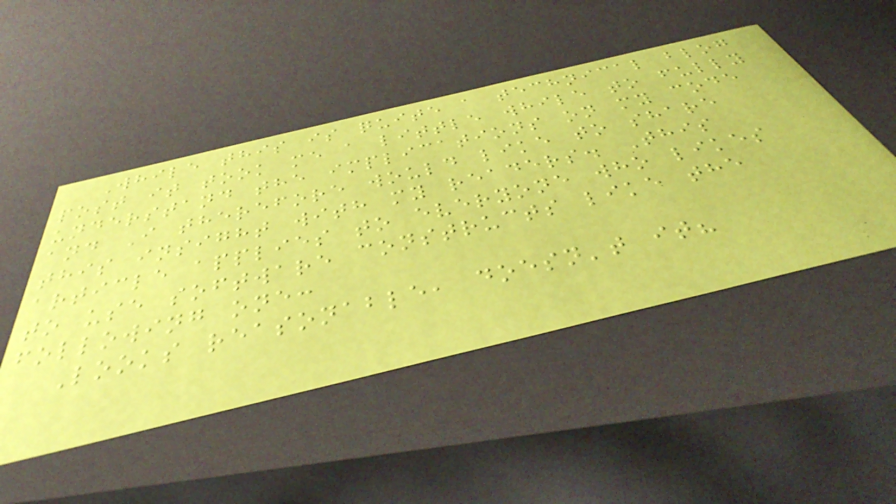While this is quite a technical blog
post it took me a little while to fully
understand the implications on my code
and I therefore would like to share
this insight with my readers. This
article applies to everyone who likes
to use software constructs like the
following one:
Looks reasonable, doesn't it?
